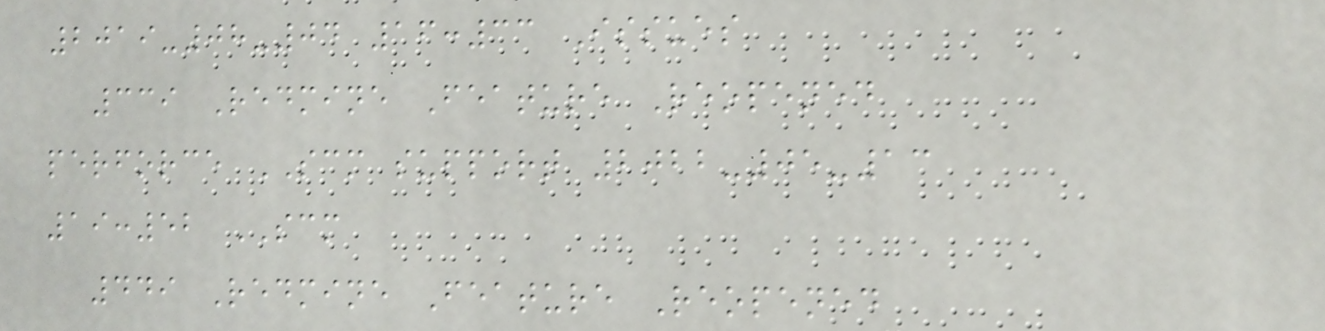2019-08-04 16:33 Issues
339 Redmine Feature Reopened
perforce SCM support 2022-05-13
19:52 SCM
449 Redmine Feature Reopened
